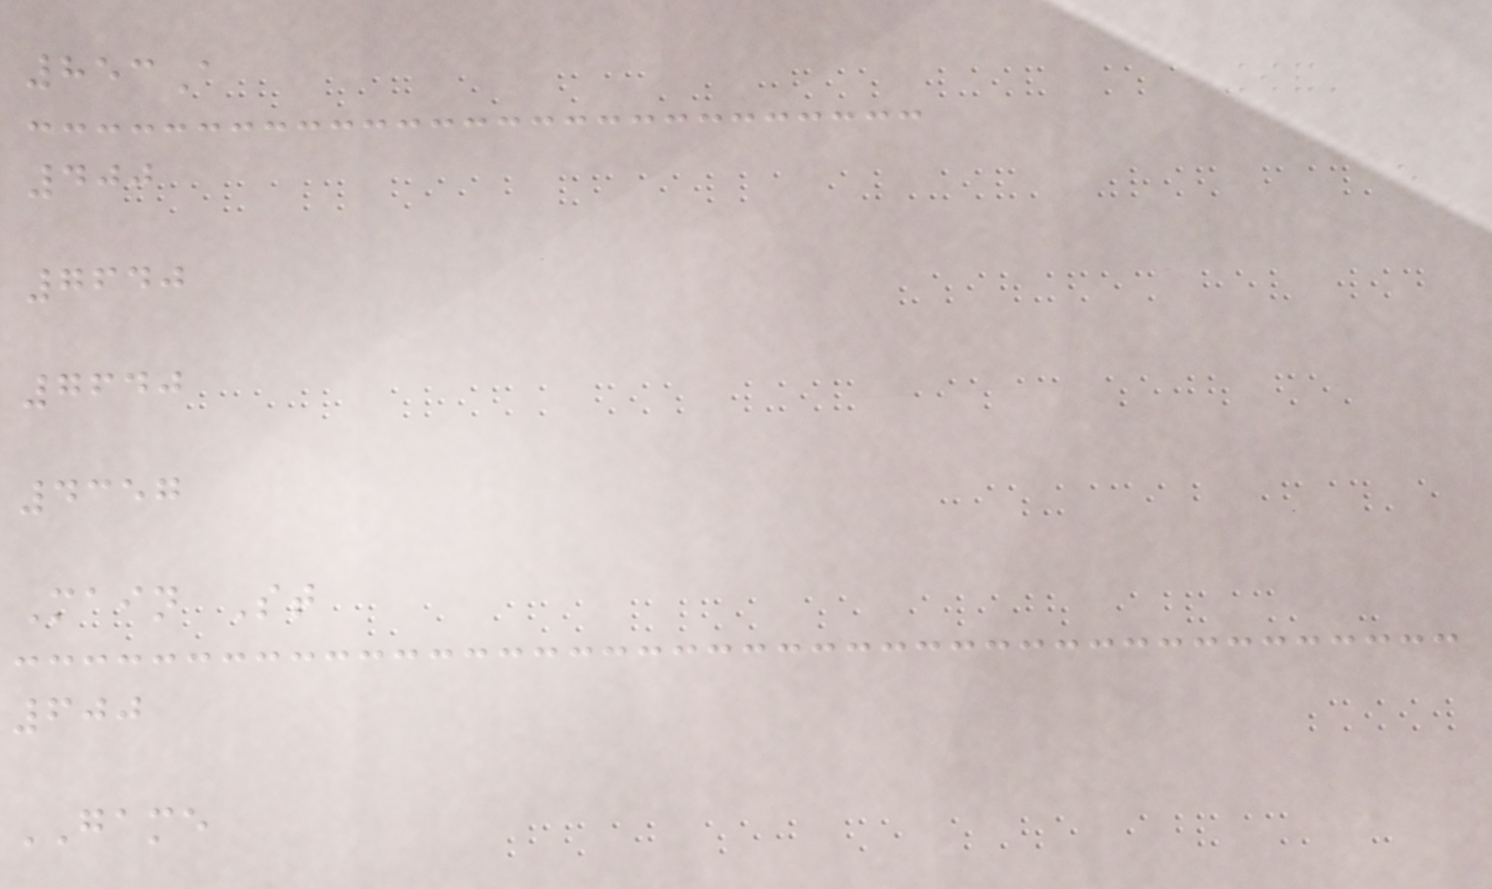853A
400
7640
7640
4357
Main St
600
GAME
